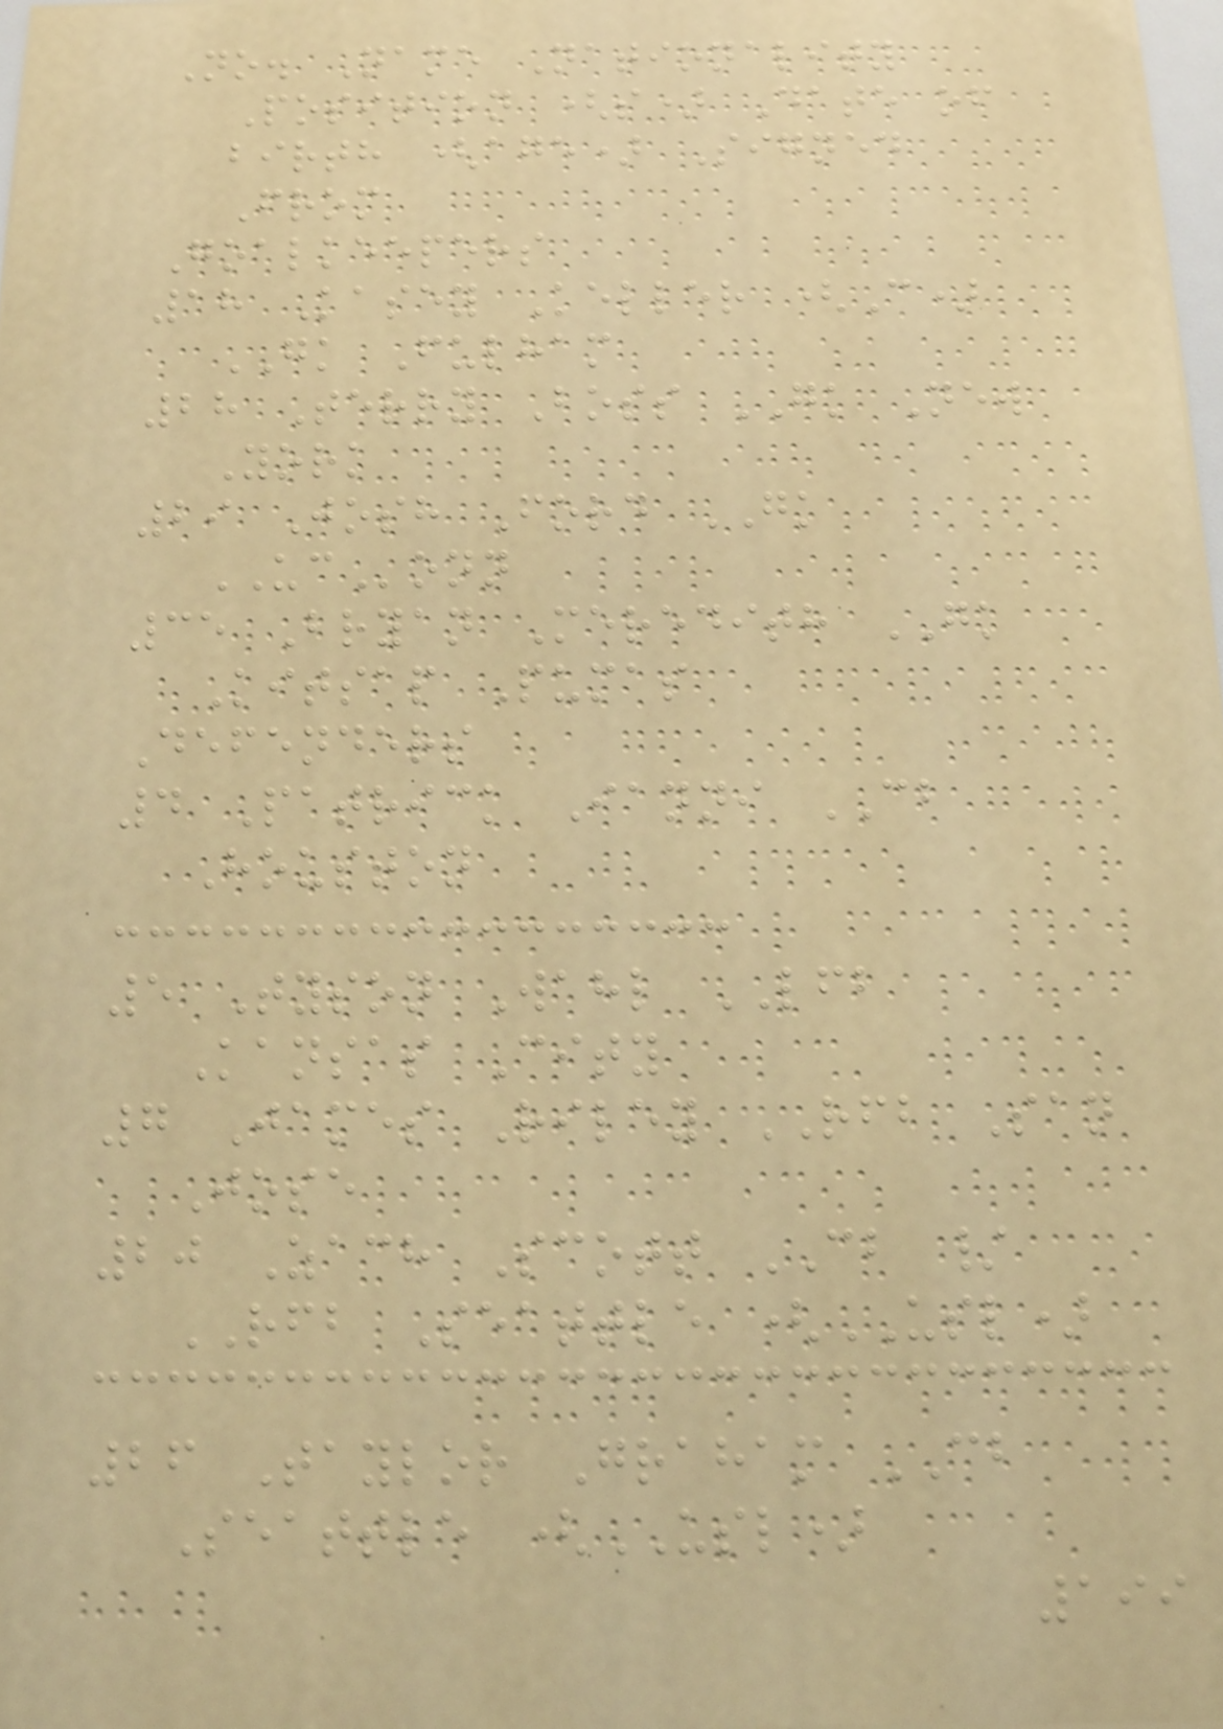No. Name Nationality
Position (s) Date of
birth (age) Signed
From
Goalkeepers
18 Kasey Keller (C)
GK Fulham
28 Terry Boss GK New
York
29 Josh Ford GK
UConn
35 Bryan Meredith GK
Kitsap Pumas
Defenders
4 Patrick Ianni CB
Houston
5 Tyson Wahl LFB
Kansas City
7 James Riley RFB San
Jose
20 Zach Scott CB /
RFB Seattle (USL)
26 Taylor Graham CB
Seattle (USL)
199
